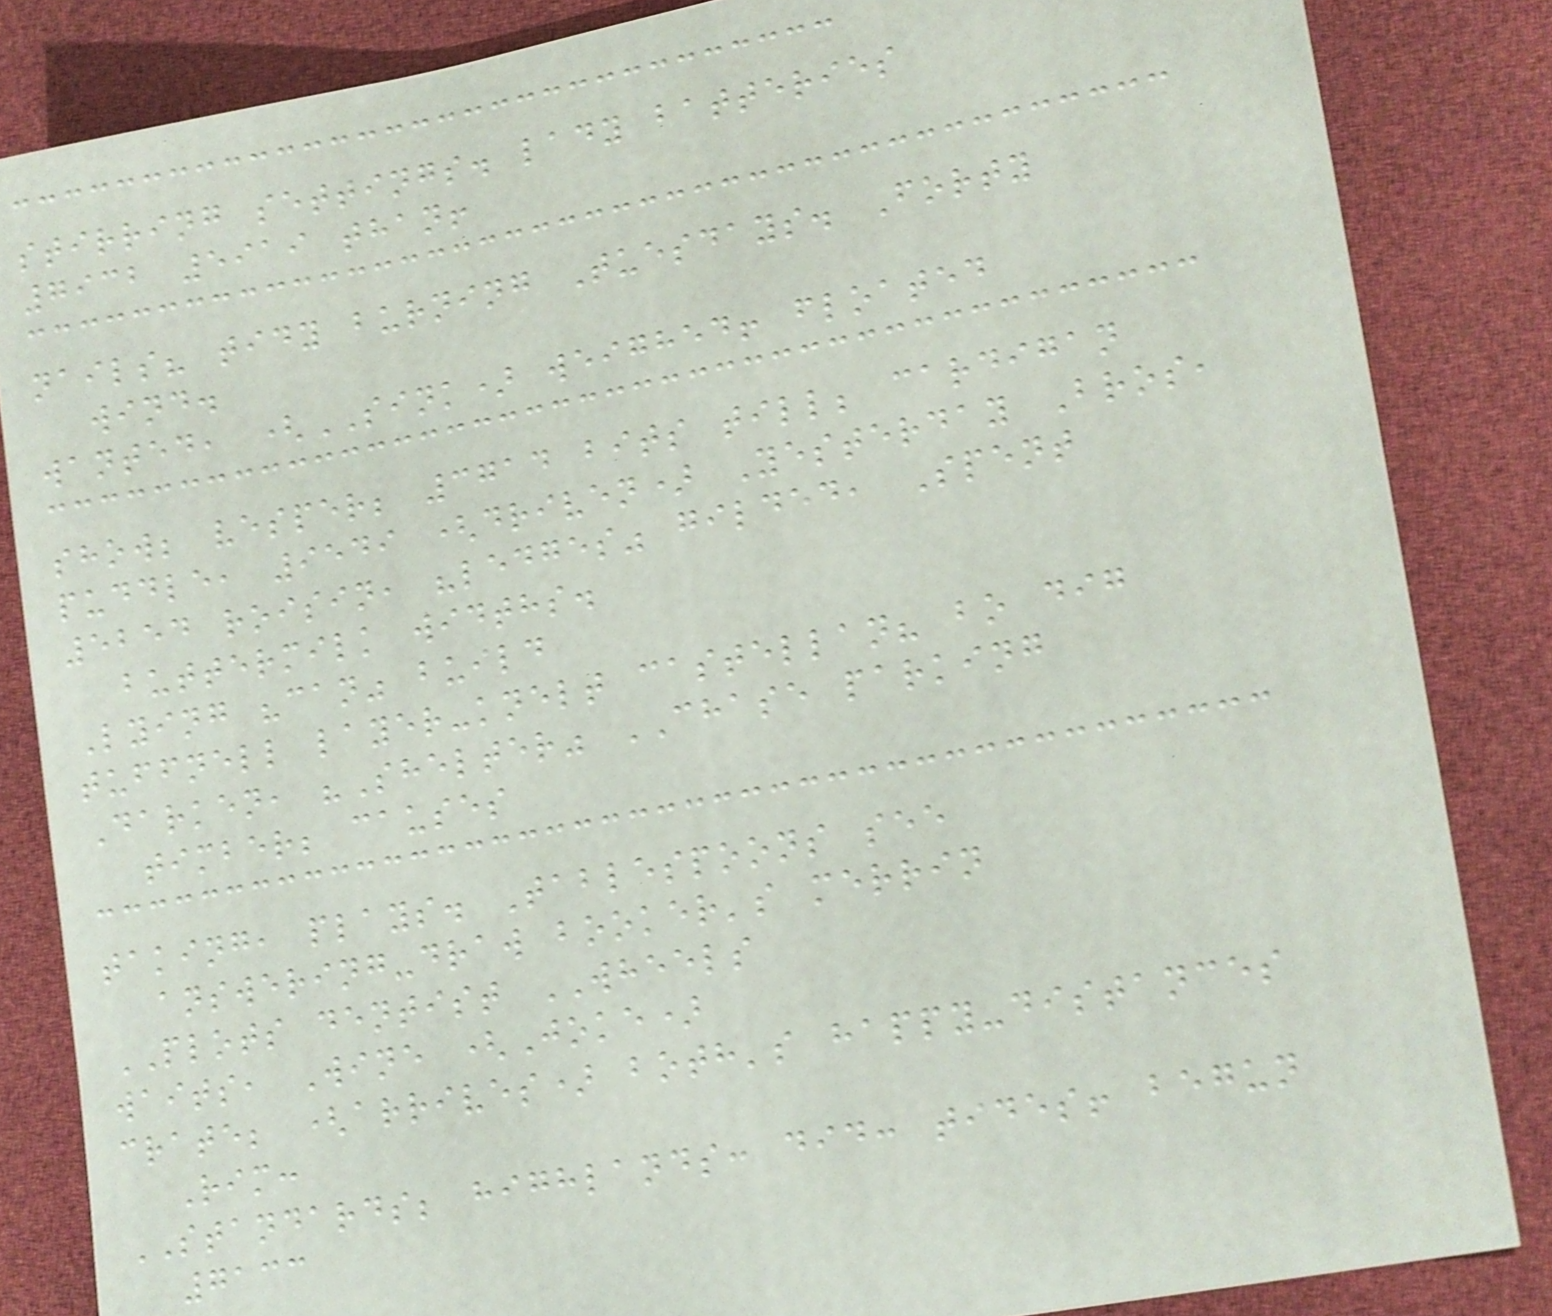stirring settings. lady batteries
7932 5919 than!
nails? tidy burning Tuesdays. Forty
wind.
wanted, (SINK) weighed! floated
show; vesper; 3714 bits till; cardigan
puddle, 9549 (driven) Yesterday Bros,
5254 roisin, "ledges" gilded, Spent
buttermilk widths.
Lying "can" build
tuffnell layer-knelt castellan? bo dig
Darken, "Shelter" CHASE parking
timber; causes
taking, plays. Tablespoons see
answering-draw booker's merrin
PLOTS dentist WHEELS
waits, Wine (Joke)
crate; (arrives) both's happy-distances
Rim:
STANDARDS; highlands: did: tides! begun
7133
